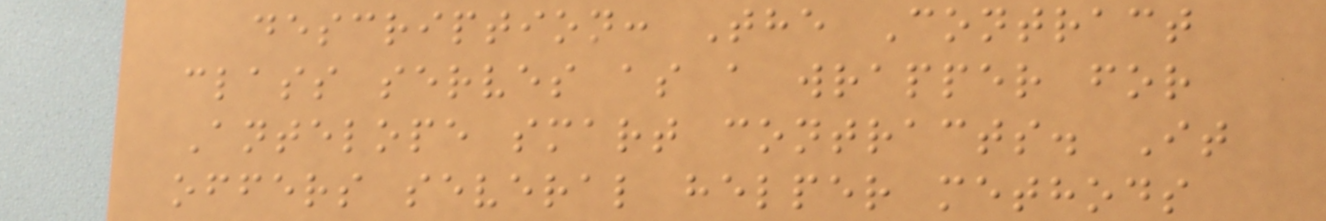description: The Contract
class serves as a wrapper for
Antelope smart contracts. It
offers several helper methods
